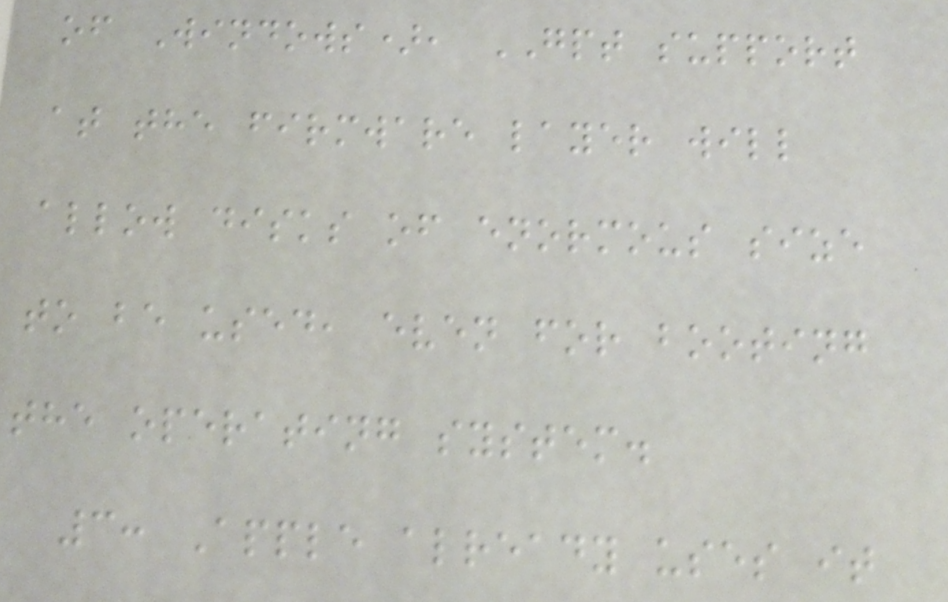of Windows), GPT support
at the firmware layer will
allow disks of enormous size
to be used, even for booting
the operating system.
3: Apple already uses it
